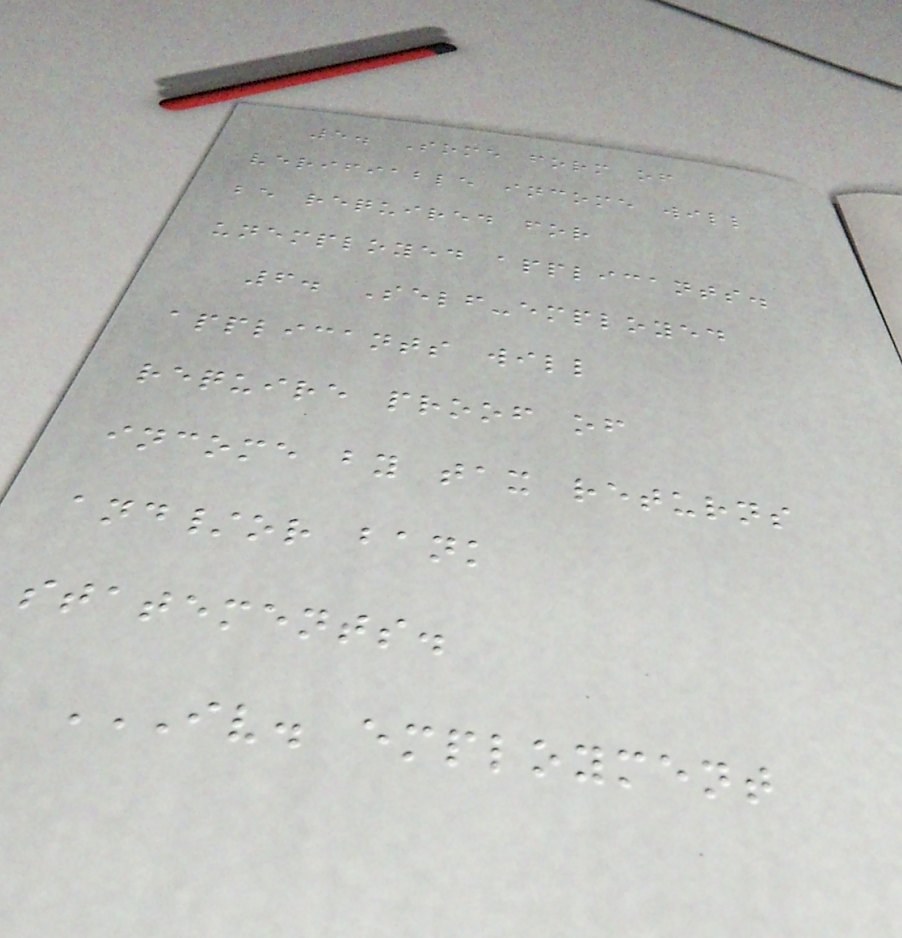5. Some form of
verifiable income will
be required for
unemployed applicants.
6. Self-employed
applicants will
require proof of
income by tax returns
and/or bank
statements.
IV. EMPLOYMENT
